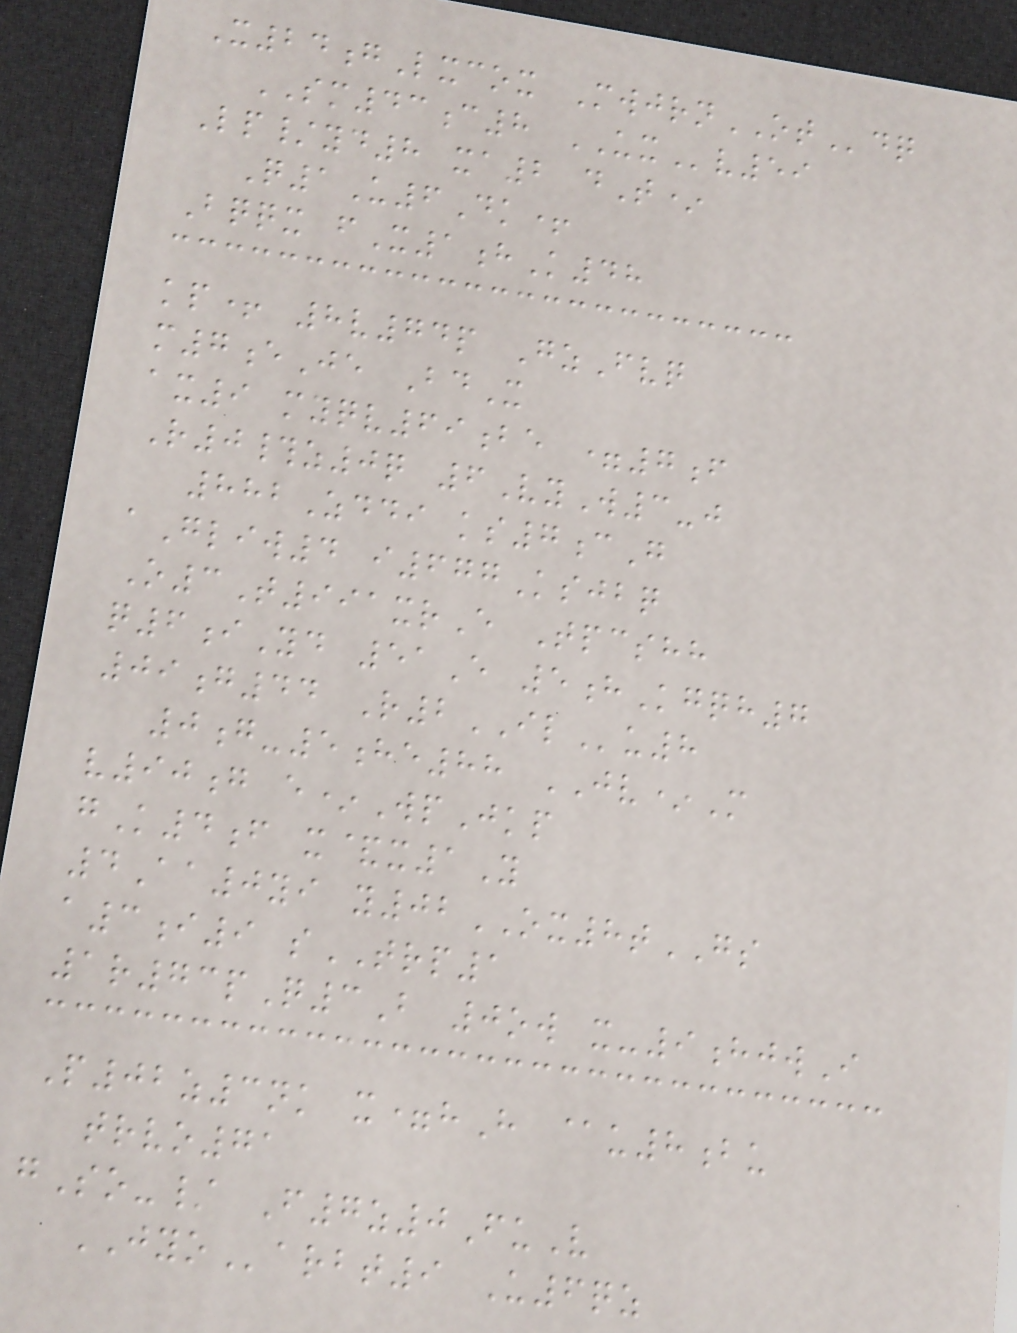X24gLxcox MwjrnOTdq
SM43c8 UXv59
Lp/yd8 xa2 dT*
Q1U6Dk+
Bqqx fX1hK48
kp+ 8v74p GzFvq
m7eJe BdX
ax9 myqv69be =7f
R0#z0q 6VyW3-j
882Zddi ks7cG
aGliw4 i677Ksjbq
O3T991xrE Tpcshh
q6iYd 51E 5hKgqh7
09g44 R2ILu8
0g-5he88 JV*M
v90g e*WpJkp
gK4f x&x1Y
4Aa0yi y02OX8tGS
a3i9 sTRP1
1r73pQ3B 0ow x-9hjwI
P02z3nk x=hH @u8bu
trvo71
gSo-/ F7z0FuV
JYOarbt9 U6qz
